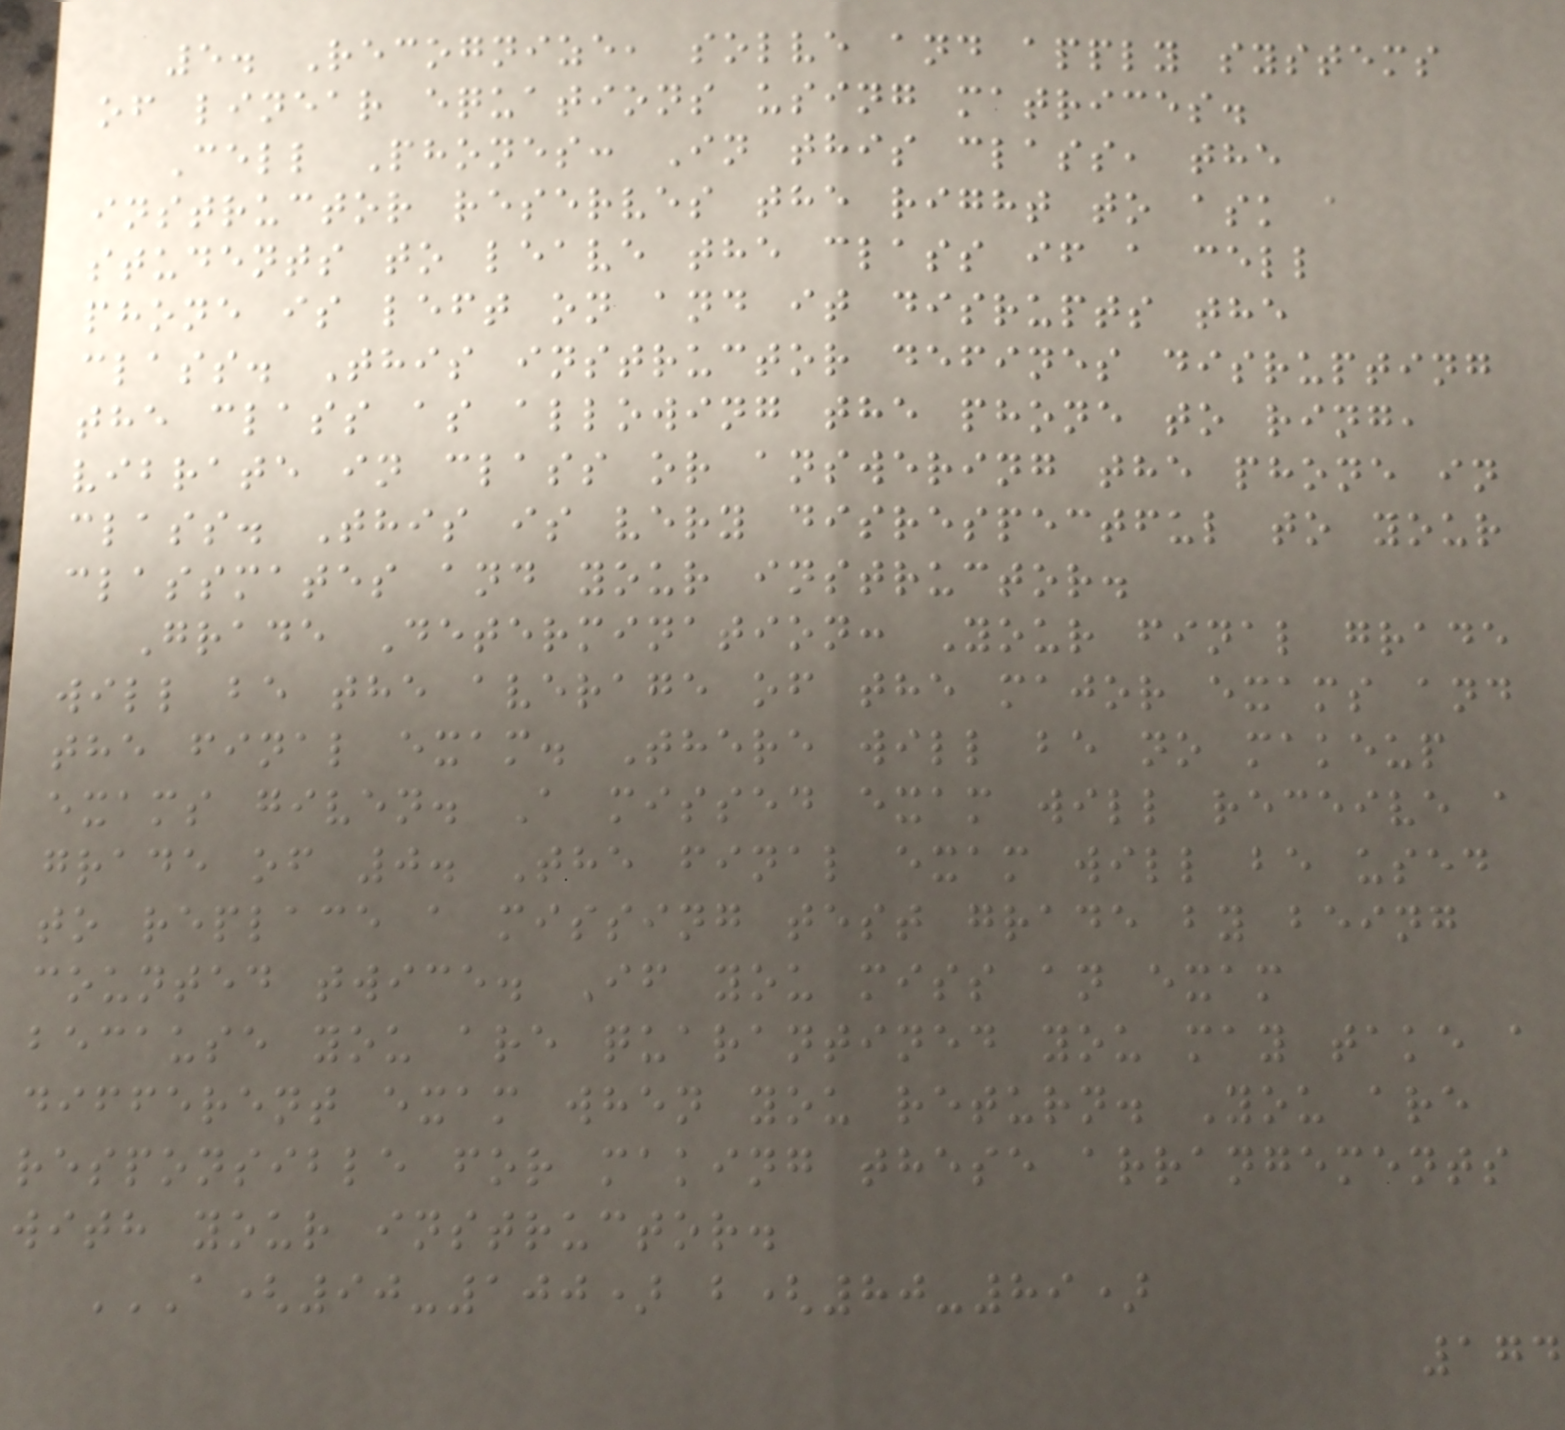5. Recognize, solve and apply systems
of linear equations using matrices.
Cell Phones: In this class, the
instructor reserves the right to ask a
students to leave the class if a cell
phone is left on and it disrupts the
class. This instructor defines disrupting
the class as allowing the phone to ring,
vibrate in class or answering the phone in
class. This is very disrespectful to your
classmates and your instructor.
Grade Determination: Your final grade
will be the average of the major exams and
the final exam. There will be no makeup
exams given. A missed exam will receive a
grade of 0. The final exam will be used
to replace a missing test grade by being
counted twice. If you miss an exam
because you are quarantined you may take a
different exam when you return. You are
responsible for making these arrangements
with your instructor.
A(90-100) B(80-89)
174
